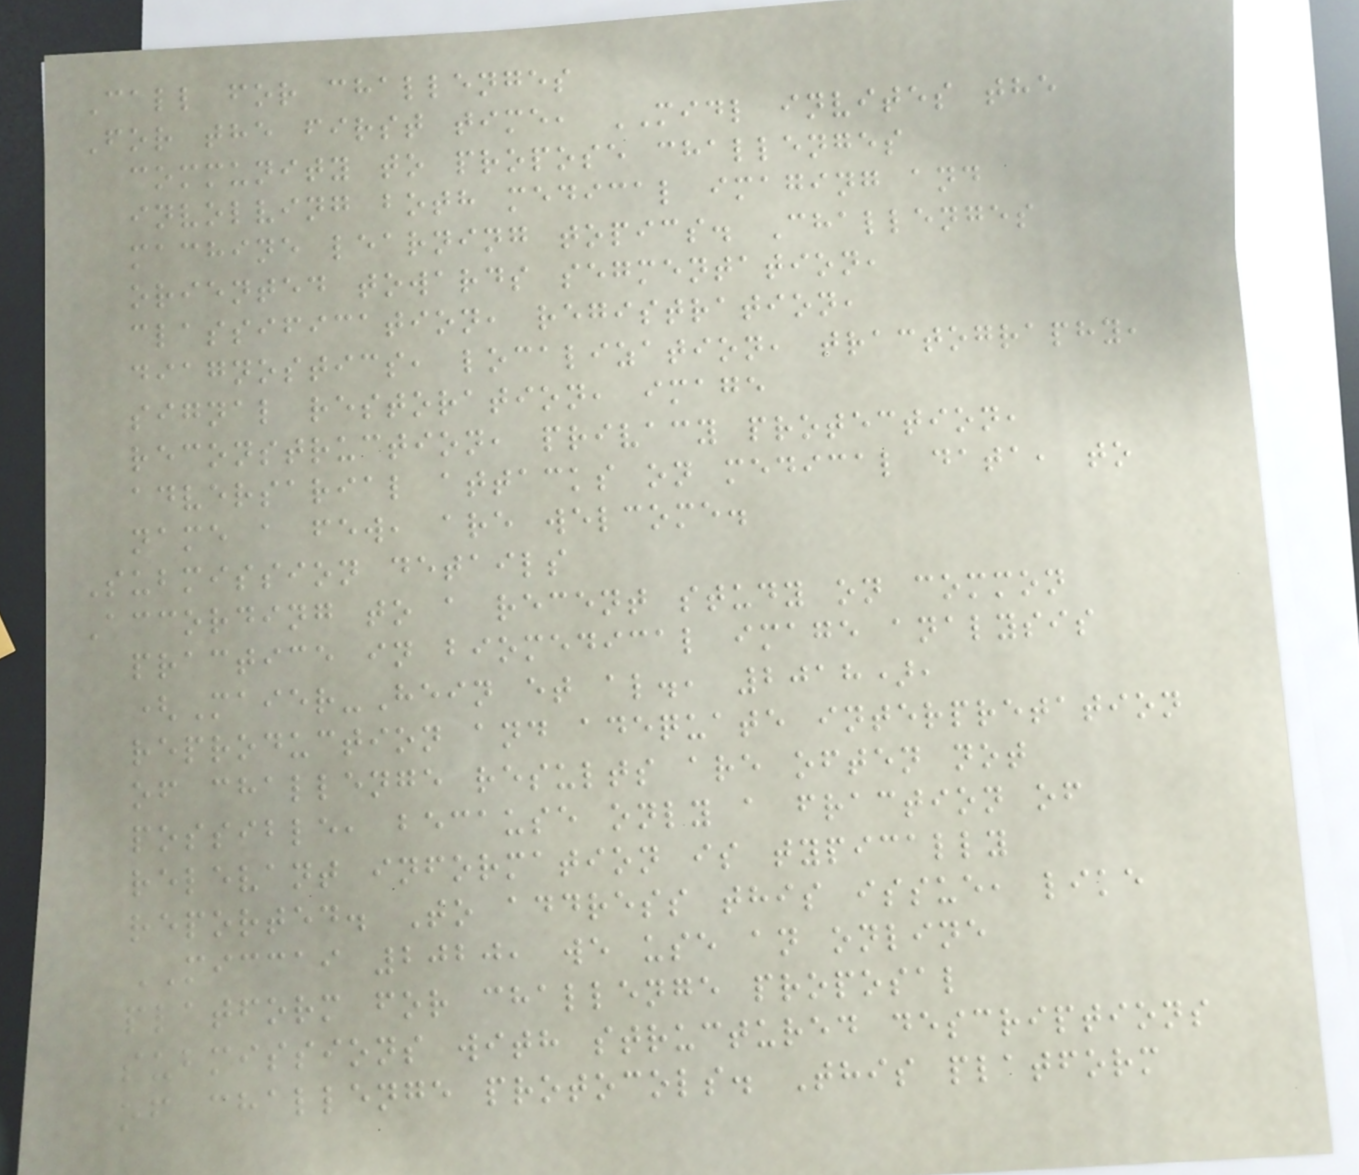Call for challenges
For the first time, MIDL invites the
community to propose challenges
involving both medical imaging and
machine learning topics. Challenges
oriented towards segmentation,
classification, registration,
diagnostics, localization, tractography,
signal restoration, image
reconstruction, privacy protection,
adversarial attacks on medical data, to
name a few, are welcome.
Submission details
According to a recent study on common
practice in biomedical image analysis
(Maier-Hein et al., 2018),
reproduction and adequate interpretation
of challenge results are often not
possible, because only a fraction of
relevant information is typically
reported. To address this issue, like
MICCAI 2020, we use an online
platform for challenge proposal
submissions with structured descriptions
of challenge protocols. This platform
